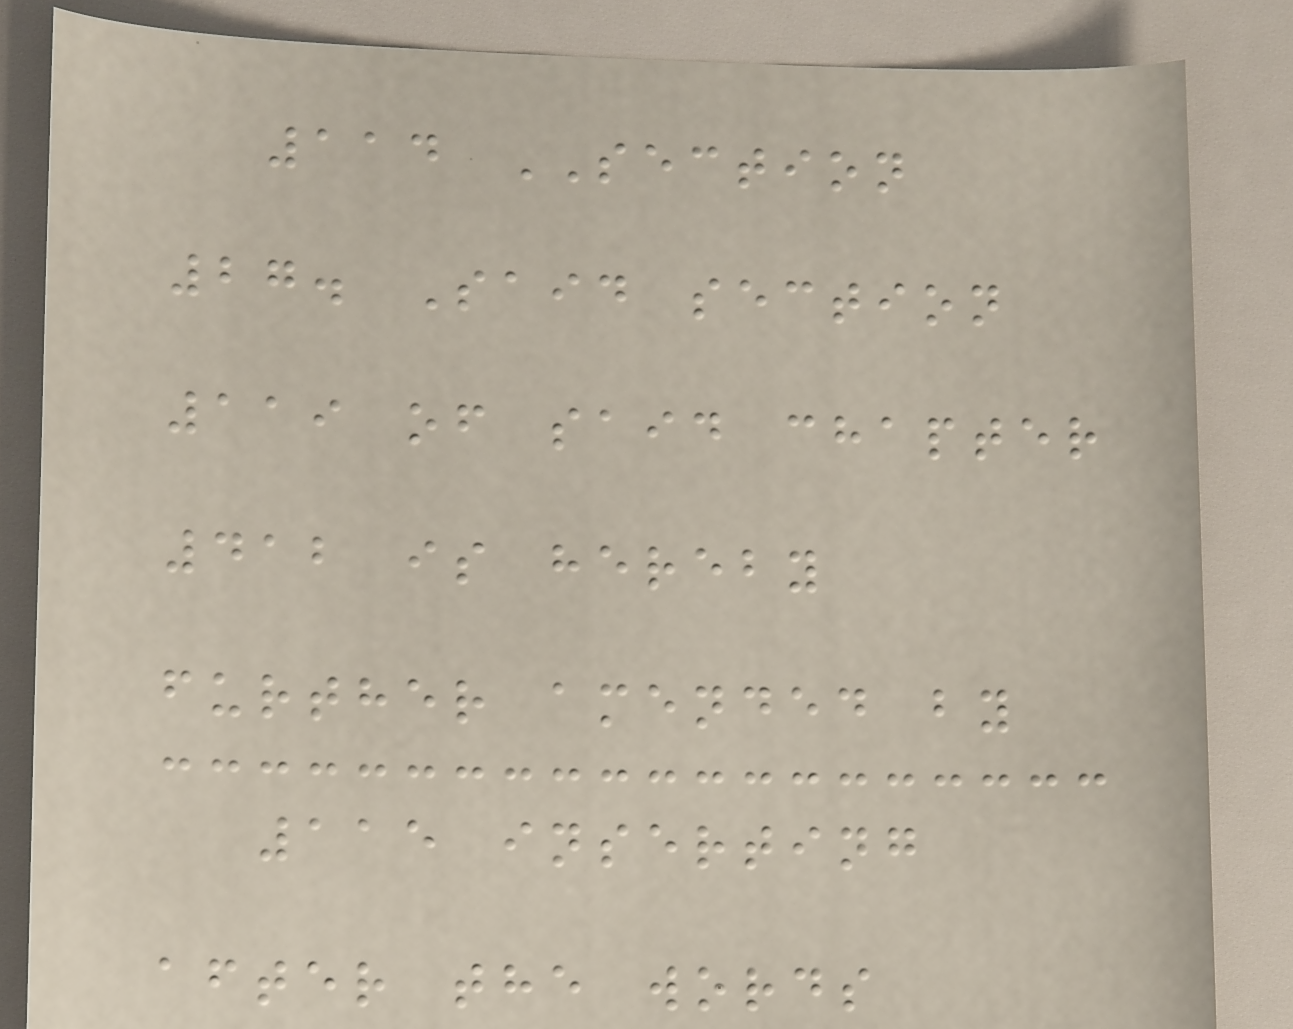114 SECTION
27. Said section
119 of said chapter
412 is hereby
further amended by
115 inserting
after the words
